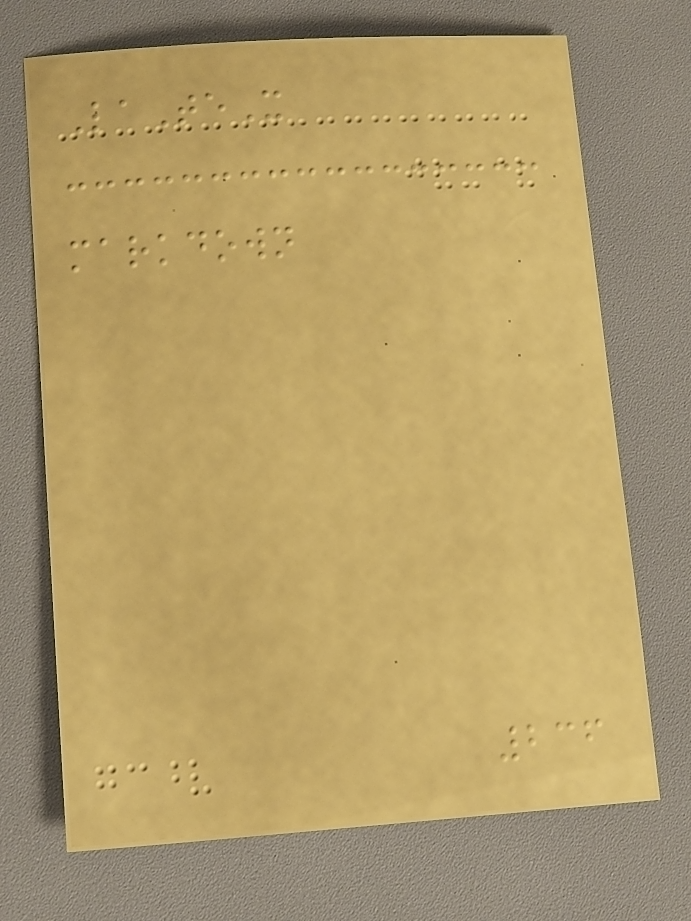LaTeX
markdown
236
